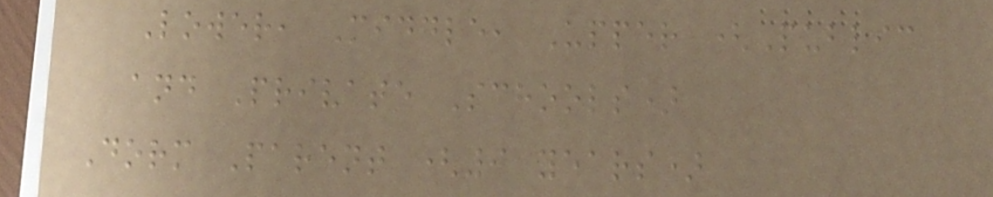Lower, Middle, Upper (Public
and Private Schools)
Dorm Parent (9 years)
